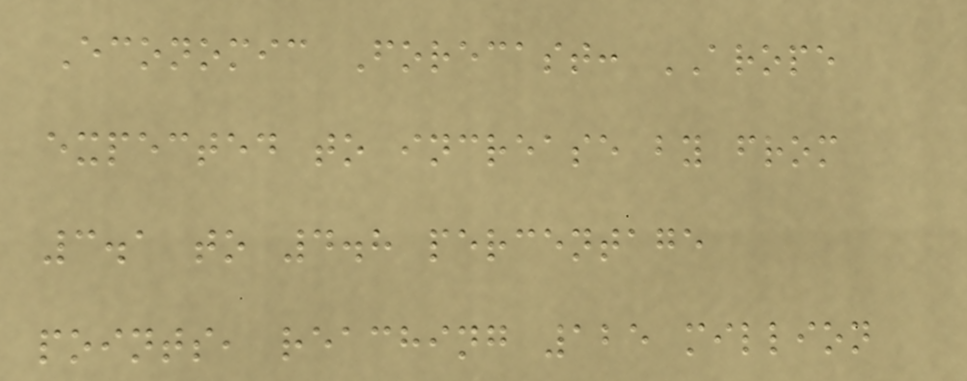Economic Forecast: AROPE
expected to increase by from
3.1 to 4.8 percentage
points, reaching 125 million
